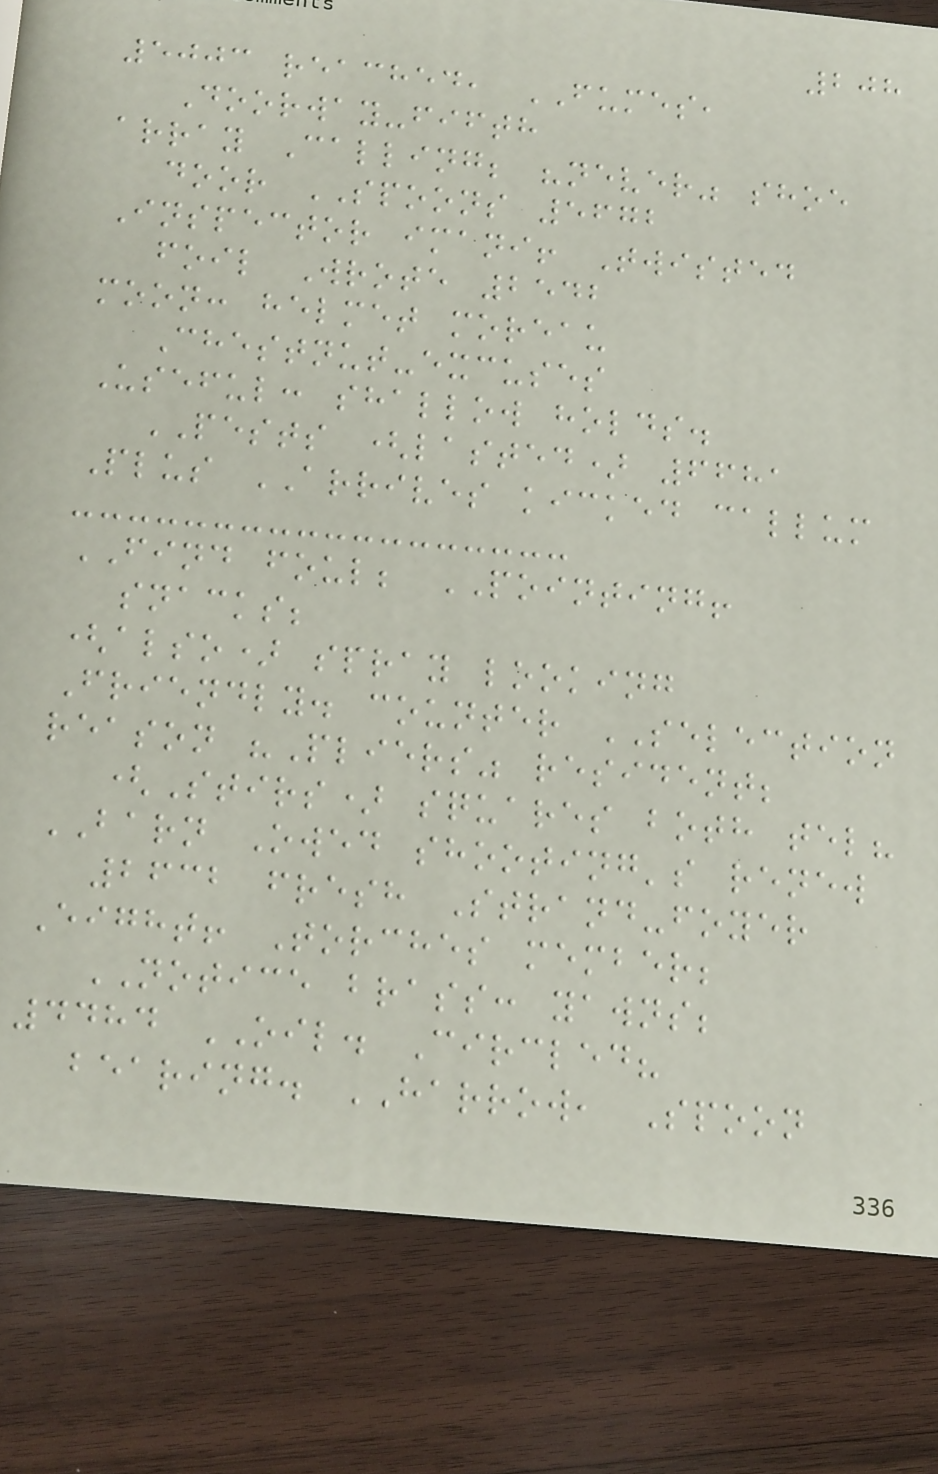208
5003 reached, FUMES,
Doorway-fifth
array Calling; "never" shoe
door SPOONS 5672
Inspector imani! Twisted
foil Wrote 2542
moon: helmet moreau
Chestnut-excuses
Useful: shallow holds.
PESTS (lasted) 6681
Plus ARRIVES kicked callum
FIND foul; POINTING!
snacks;
(also) spray looking
Friendly. counter SELECTION
reason "Pliers" resident;
(Stirs) squares both tel?
BARN Owed shooting's renew
2632 fresh Strand-foyer
Eight! Torches member;
NOTICE brass: yawns;
4484 OIL. Circled?
bearing. HARROW, Spoon
